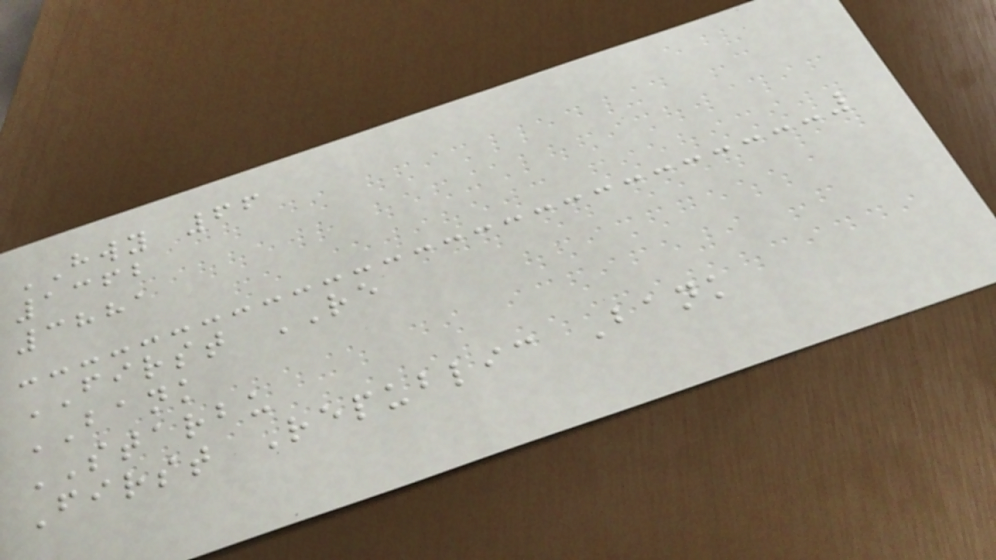HWY 66
1362
3881
FIRST RE
BANK
STARBU
First Republic Bank
